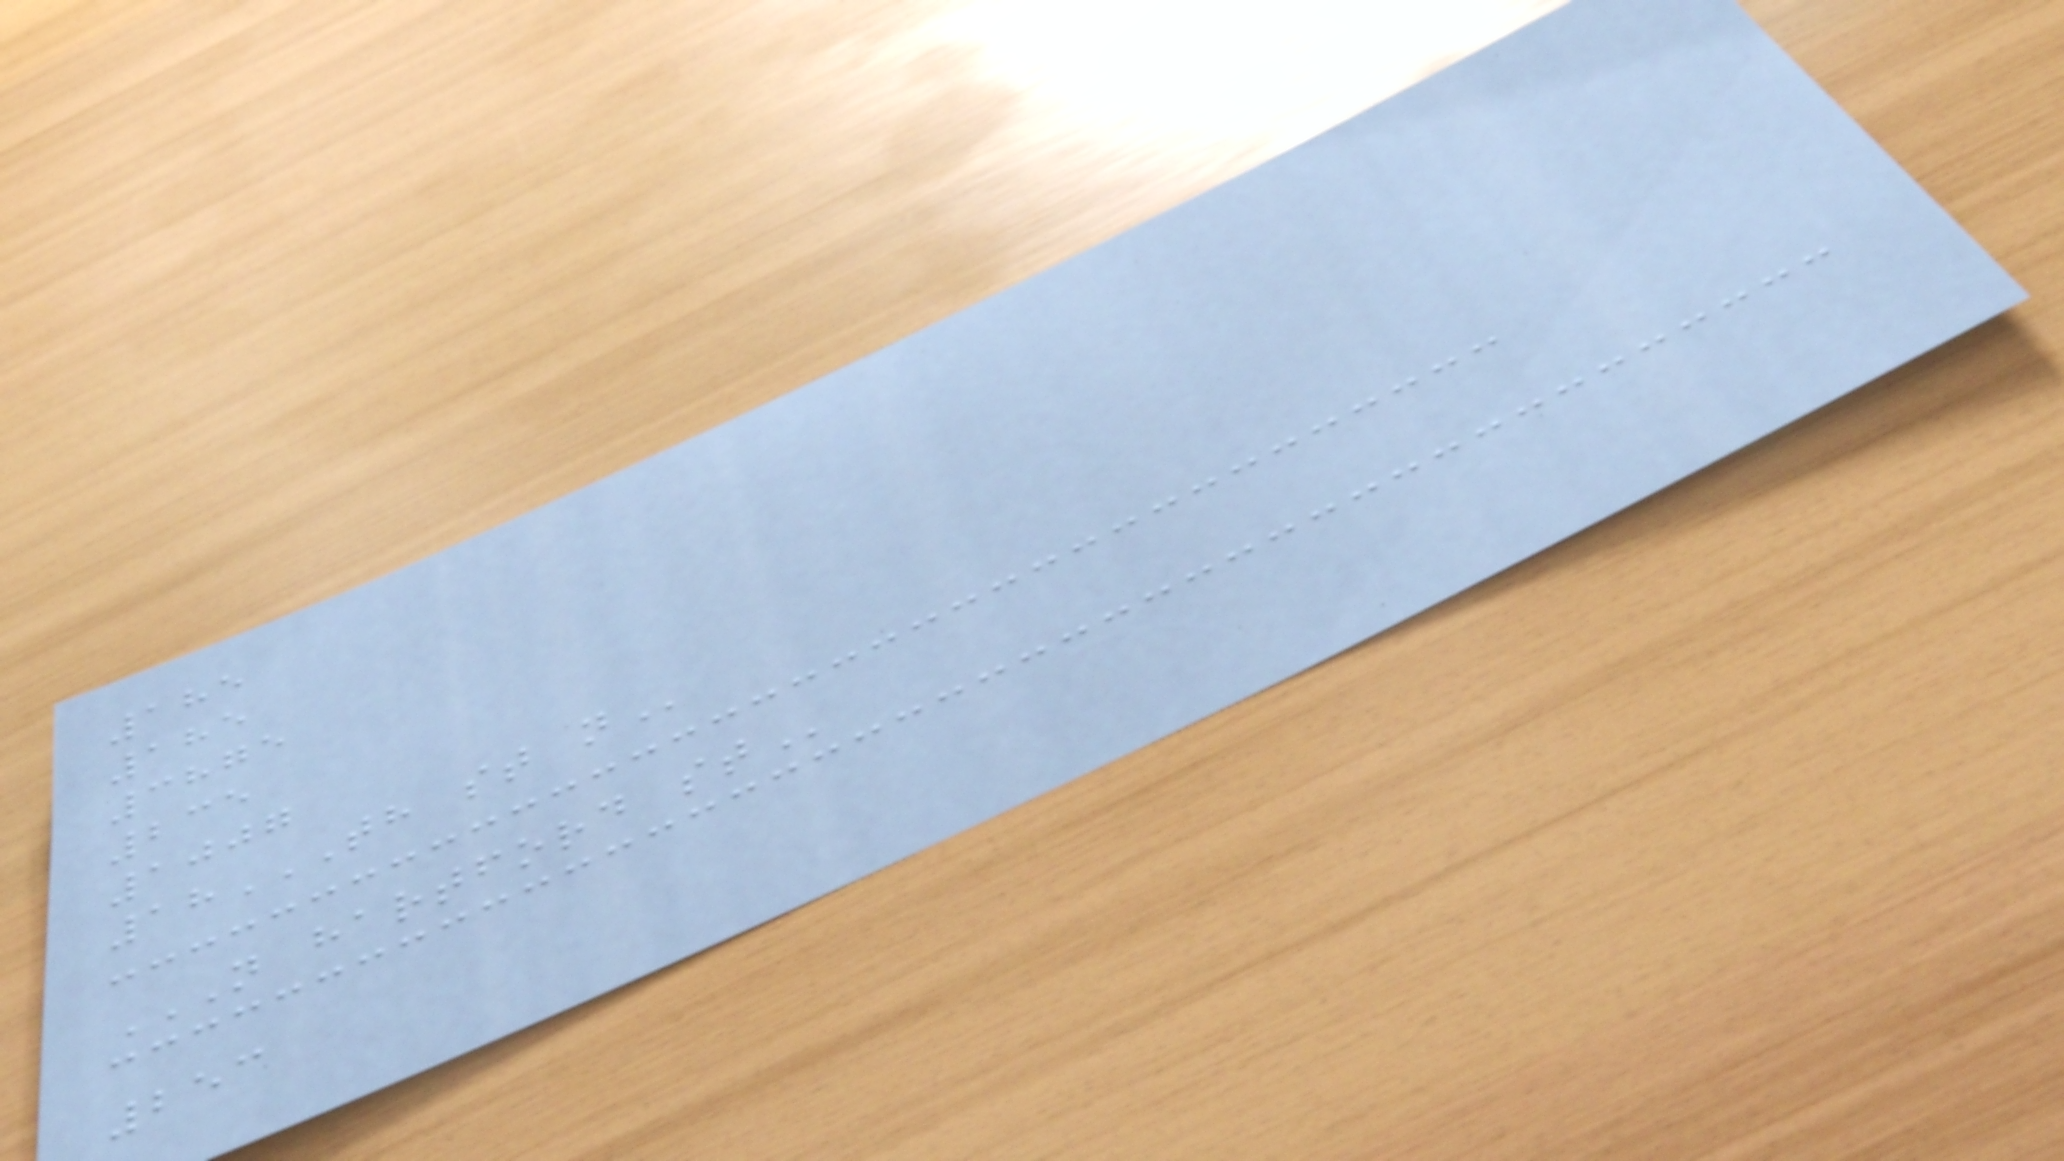185
185
3875
235
1007
18TH ST N
N HARTFORD ST
253
